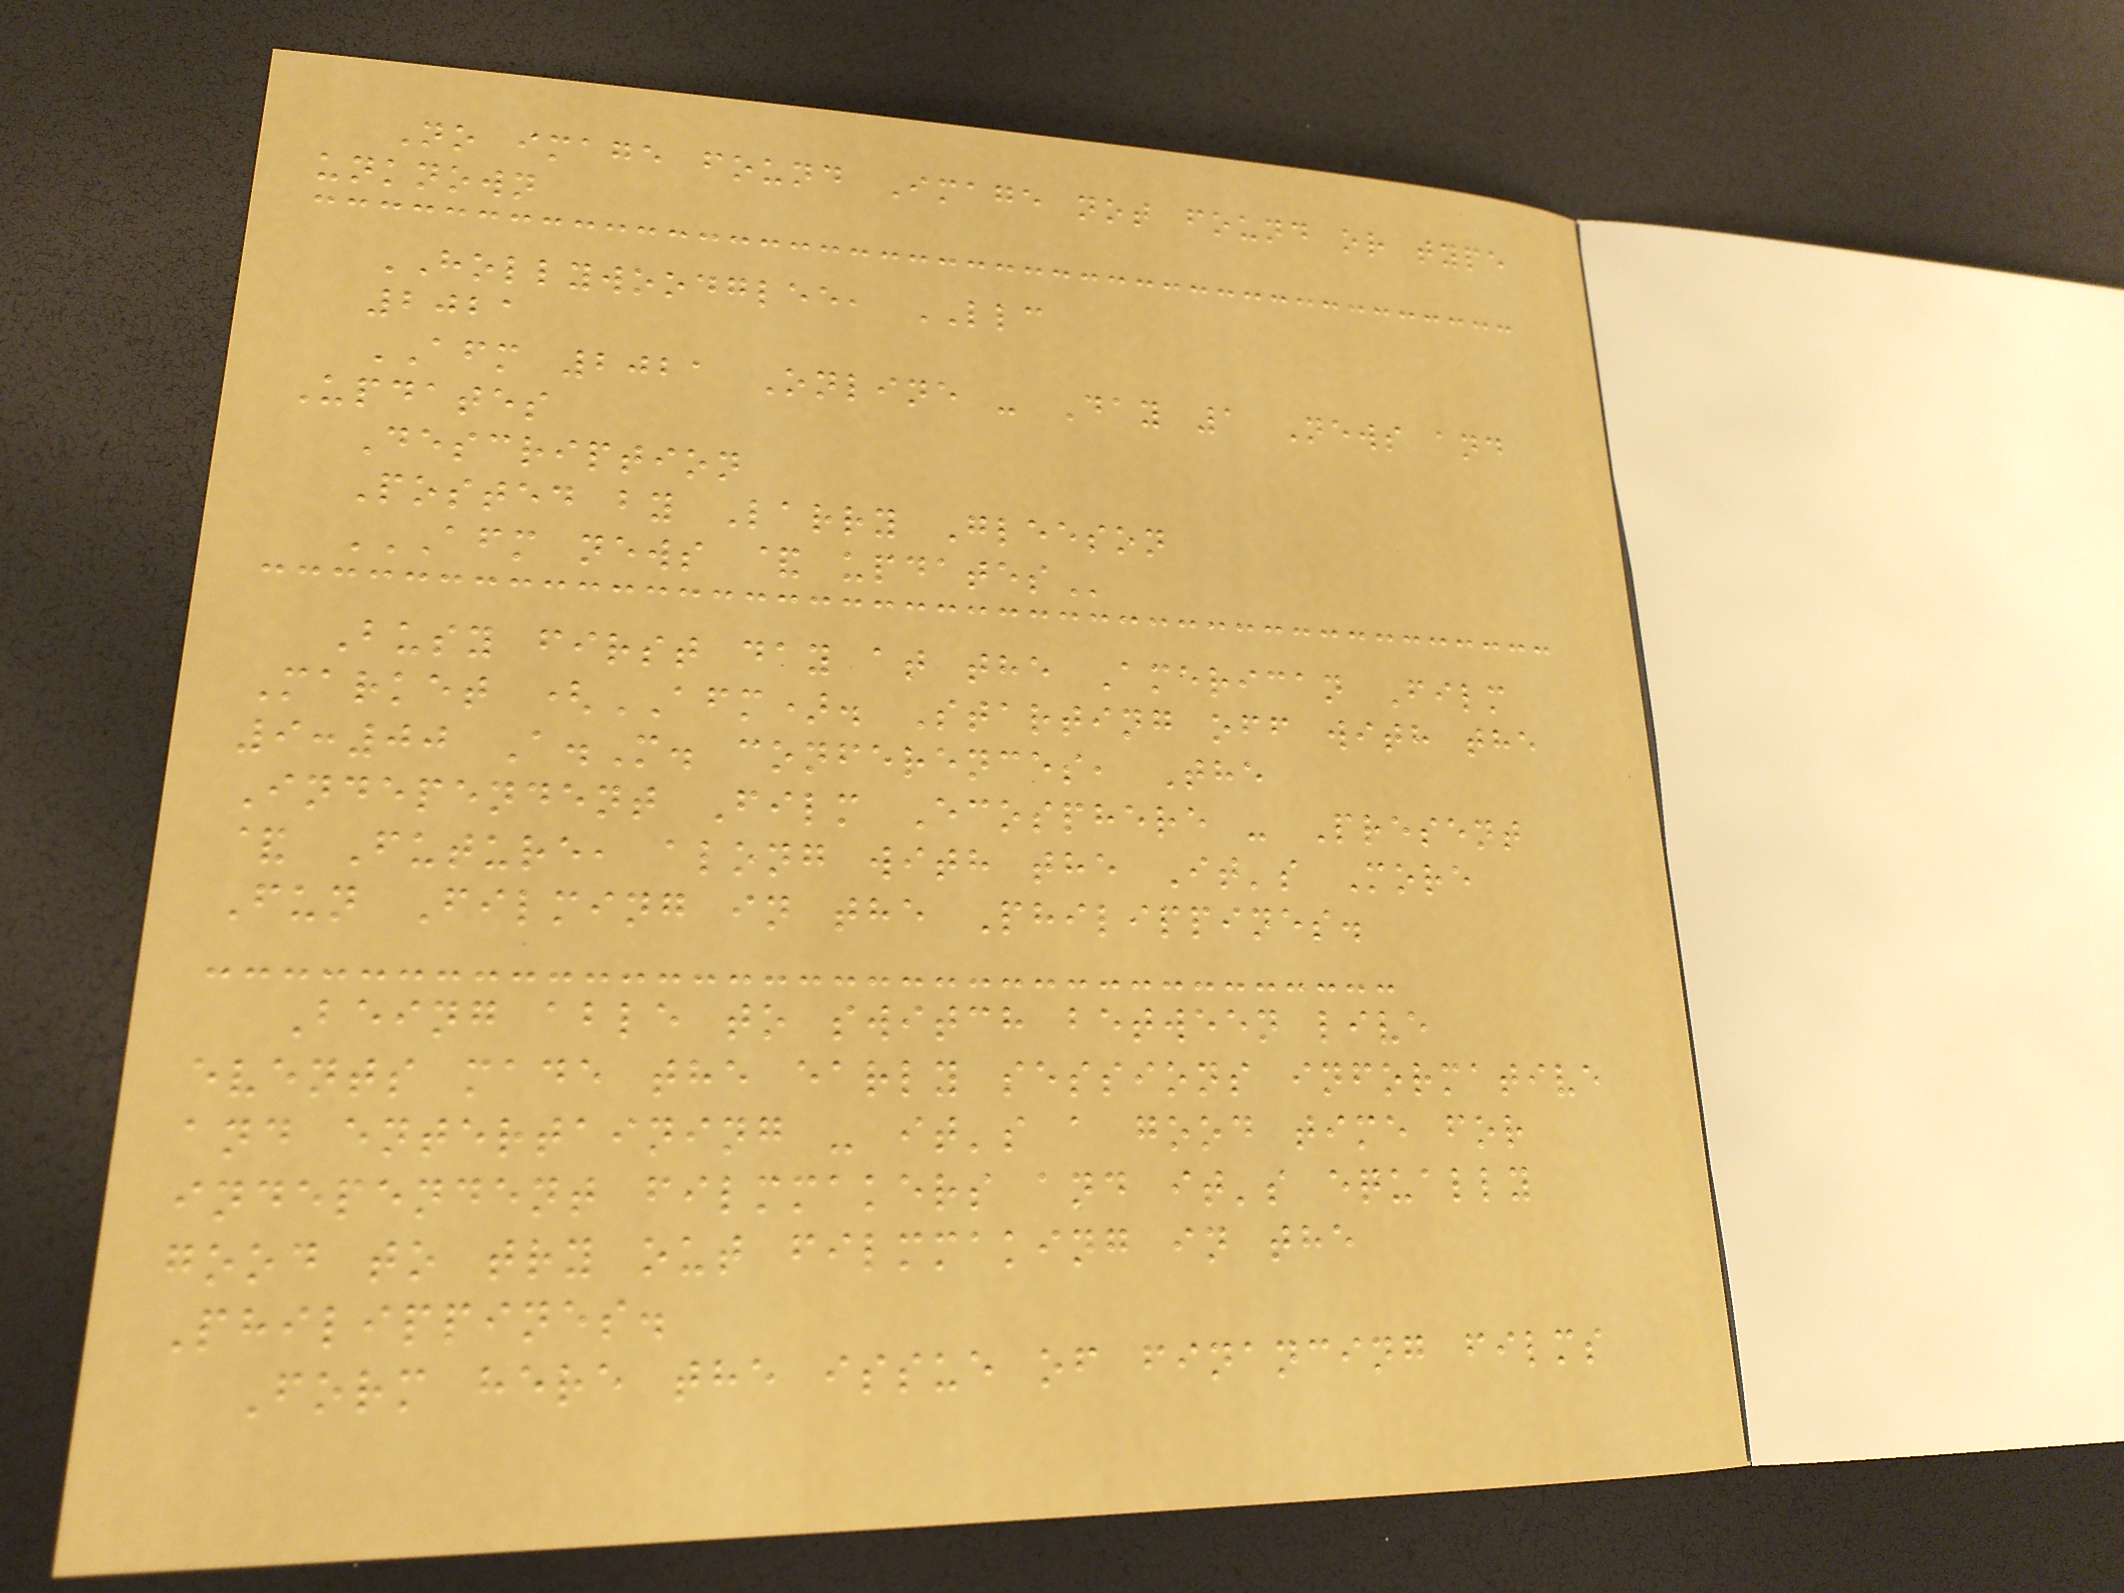No image found Image not found or type
unknown
HOLLYWOODGLEE, LLC
2021
AFM 2021 Online - Day 1 News and
Updates
Description
Posted by Larry Gleeson
AFM NEWS & UPDATES
Busy first day at the American Film
Market (AFM). Starting off with the
9:00 A.M. conferences, The
Independent Film Ecosphere - Present
& Future, along with the It's More
Fun Filming in the Philippines.
Being able to switch between live
events made the early sessions informative
and entertaining - it's a good time for
independent filmmakers and it's equally
good to try out filmmaking in the
Philippines.
Form here the issue of financing films
